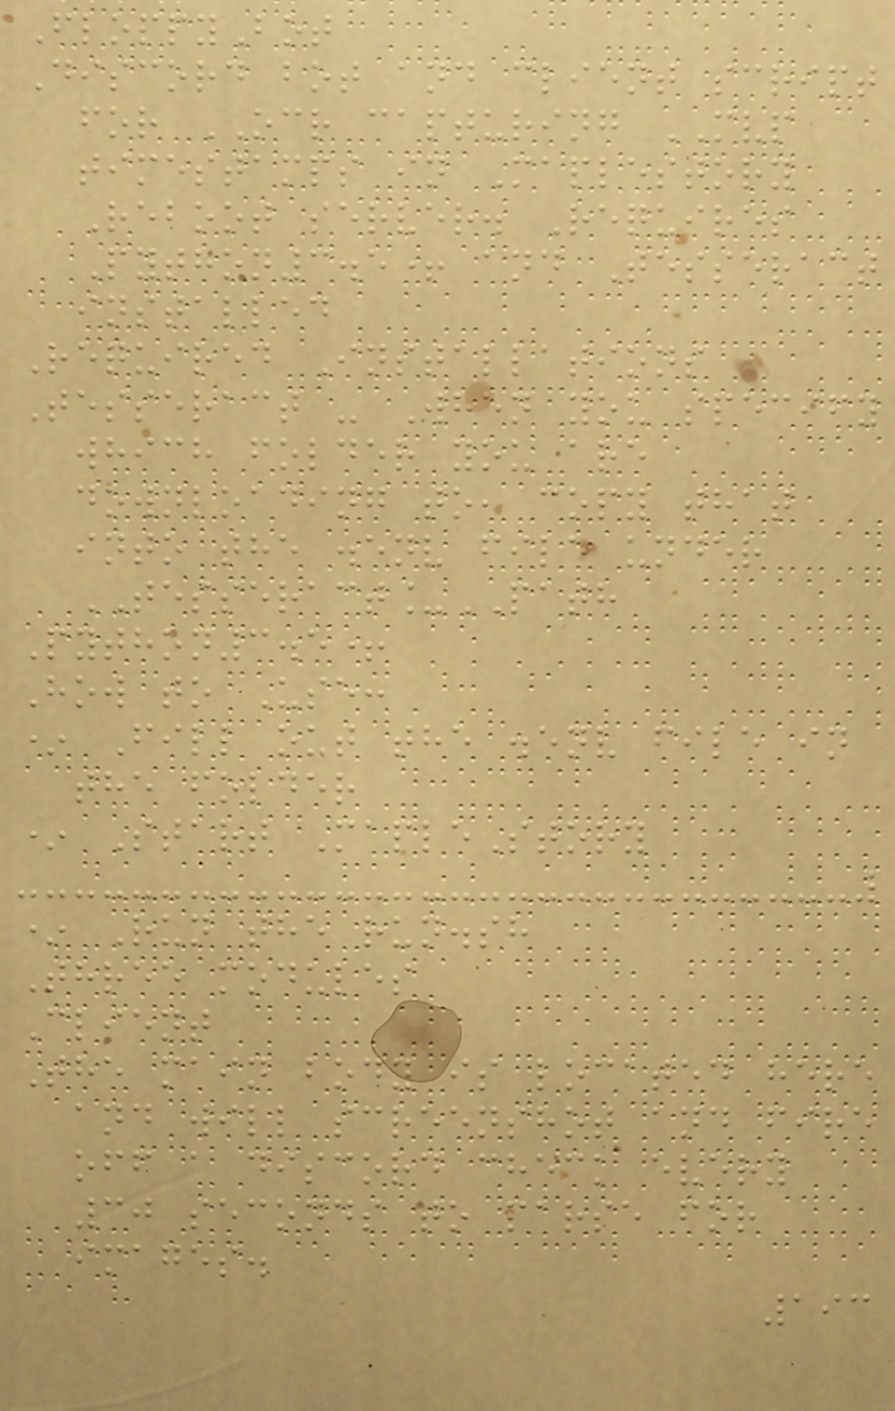FloppyBot
Discord bot and client script
for OCR capturing MVP
timestamps in Maplestory
Reboot server. Requires
Python3.5+ and Tesseract
installed
Required Installations
Tesseract - When you specify
which folder you are
downloading to, copy that
into the .env file under
TESSERACT_PATH
Python3.5+
How to Use:
* Fill out the .env file in
the folder
* Start MapleStory
* Run the run.sh
Three modules
Client
The main body is located here
and will screenshot and fire
off a discord check every
30 seconds to parse for
images.
193
